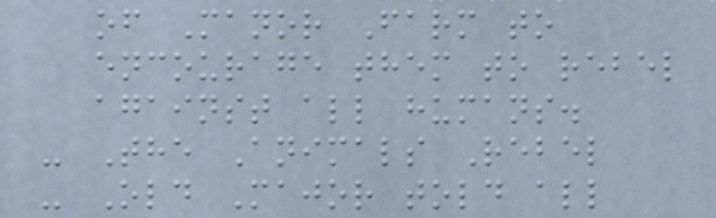of Manor Farm to
encourage them to rebel
against all humans.
- The Animals Rebel
- Old Major told all
